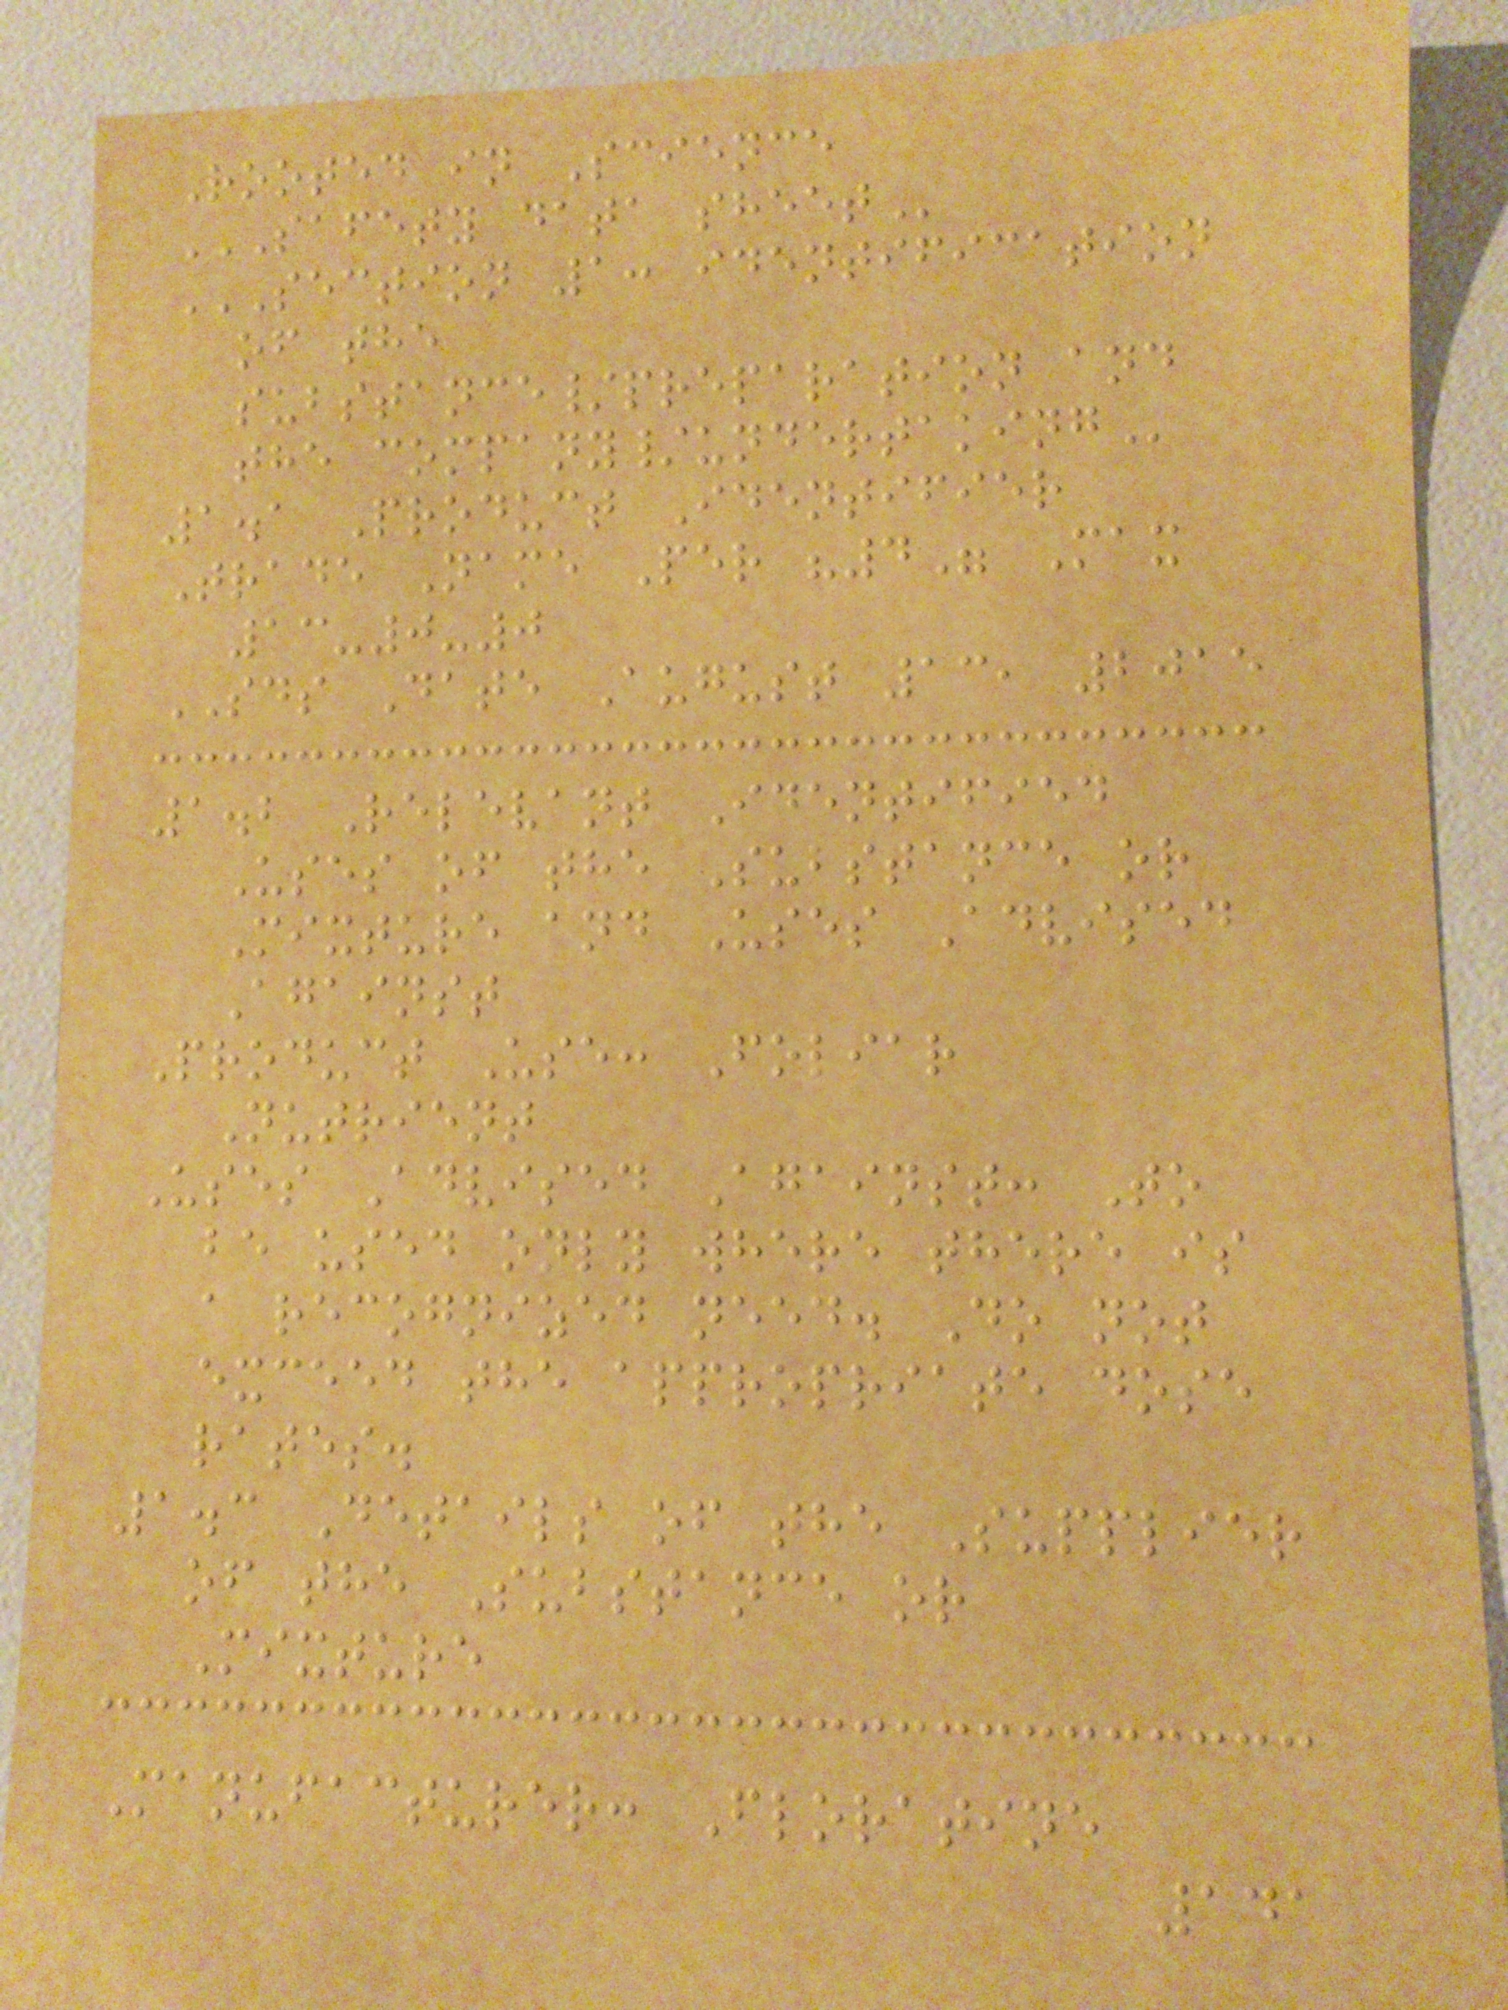Rooted in Science
SAFETY DATA SHEET
SECTION 1: IDENTIFICATION
OF THE
SUBSTANCE/PREPARATION AND
THE COMPANY/UNDERTAKING
1.1 Product Identifier
Trade Name Per "4" Max
13-0-0
SDS Date August 13, 2015
1.2 Relevant Identified
Uses of the Substance or
Mixture and Uses Advised
Against
Product Use: Foliar
Nutrient
Uses Advised Against: To
be used only where there is
a recognized need. Do not
exceed the appropriate dose
rates.
1.3 Details of the Supplier
of the Substance or
Mixture
Manufacturer: Floratine
141
